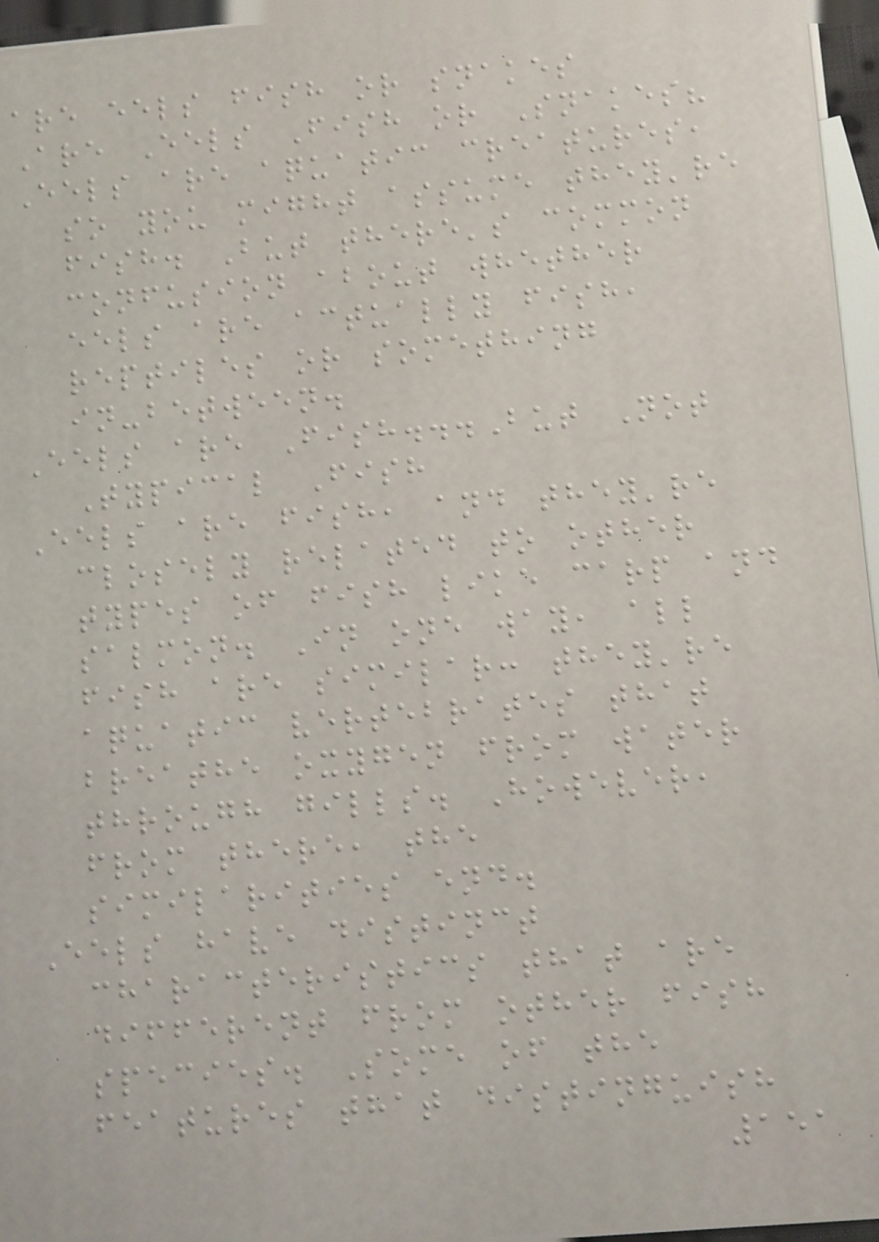are eels fish or snakes
Are Eels Fish or Snakes?
Eels are aquatic creatures,
so you might assume they're
fish. But there's common
confusion about whether
eels are actually fish,
reptiles or something
in-between.
Eels are Fish...But Not
Typical Fish
Eels are fish, and they're
closely related to other
types of fish like carp and
salmon. In one way, all
fish are similar: they're
aquatic vertebrates that
breathe oxygen from water
through gills. However,
from there, the
similarities end.
Eels have distinct
characteristics that are
different from other fish
species. Some of the
features that distinguish
151
